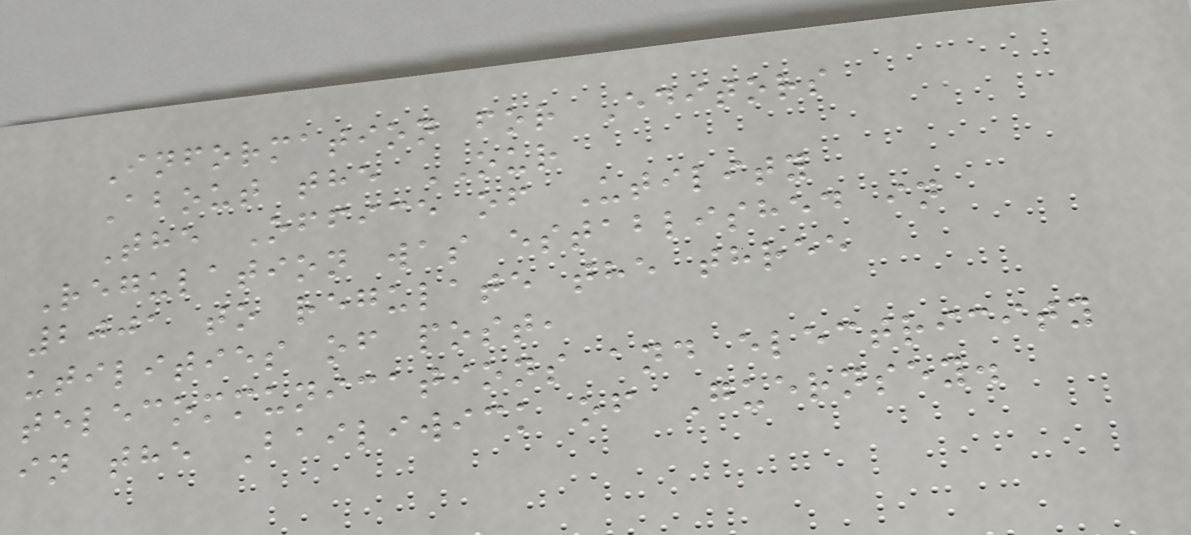Information for Editors
About the OUR
The Office of Utility
Regulation was established in
2001 to regulate the three
utilities of post,
telecommunications and electricity
in the Bailiwick of Guernsey.
